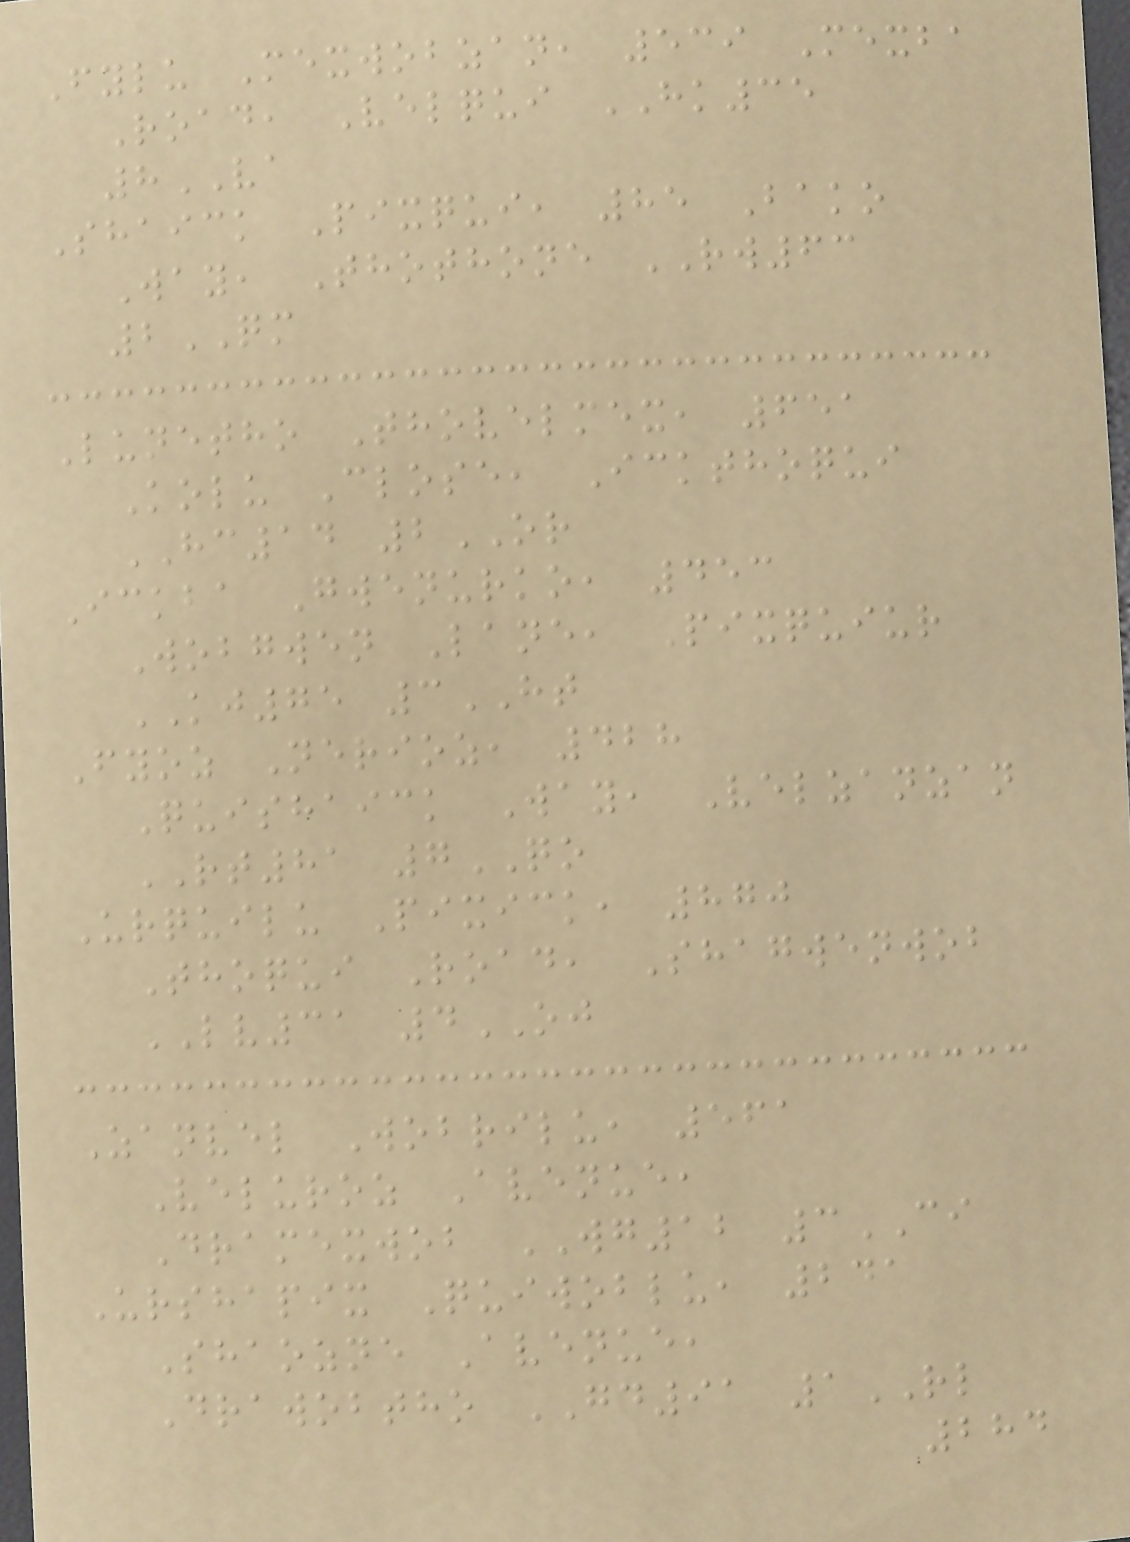Fylu Mexwobzan, 539 Mexba
Road, Velqui HK35
8VA
Shaick Pixqui, 85 Bako
Way, Thothone RW63
2QM
Lunetho Thovelmex, 651
Kolu Close, Ickthoqui
HC14 2OR
Ickba Gwenurko, 453
Wobgwen Lane, Pixquiur
KJ75 3HT
Fyoz Nerioz, 428
Quishaick Way, Velzanzan
RT81 7QO
Urquilu Pixick, 870
Thoqui Road, Shagwenwob
LV31 4OJ
Zanvel Wobrilu, 561
Veluroz Avenue,
Dramexwob WG12 3CI
Urshapix Quiwoblu, 241
Shaozne Avenue,
Drawobtho GD91 1RL
284
